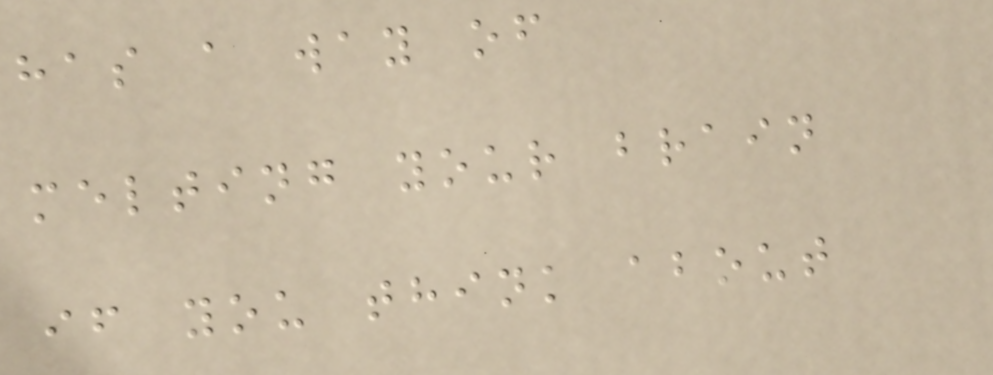has a way of
melting your brain
if you think about
